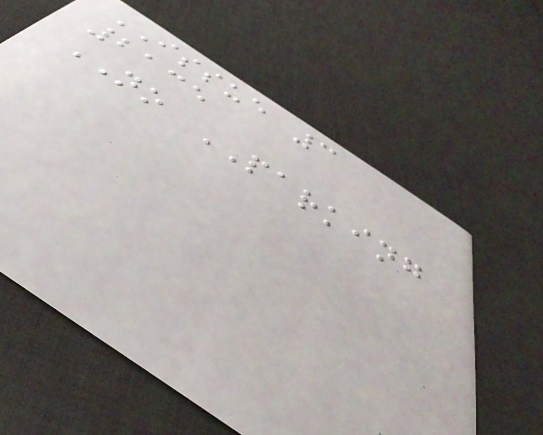ISSUE 3
2135
NO PARKING
